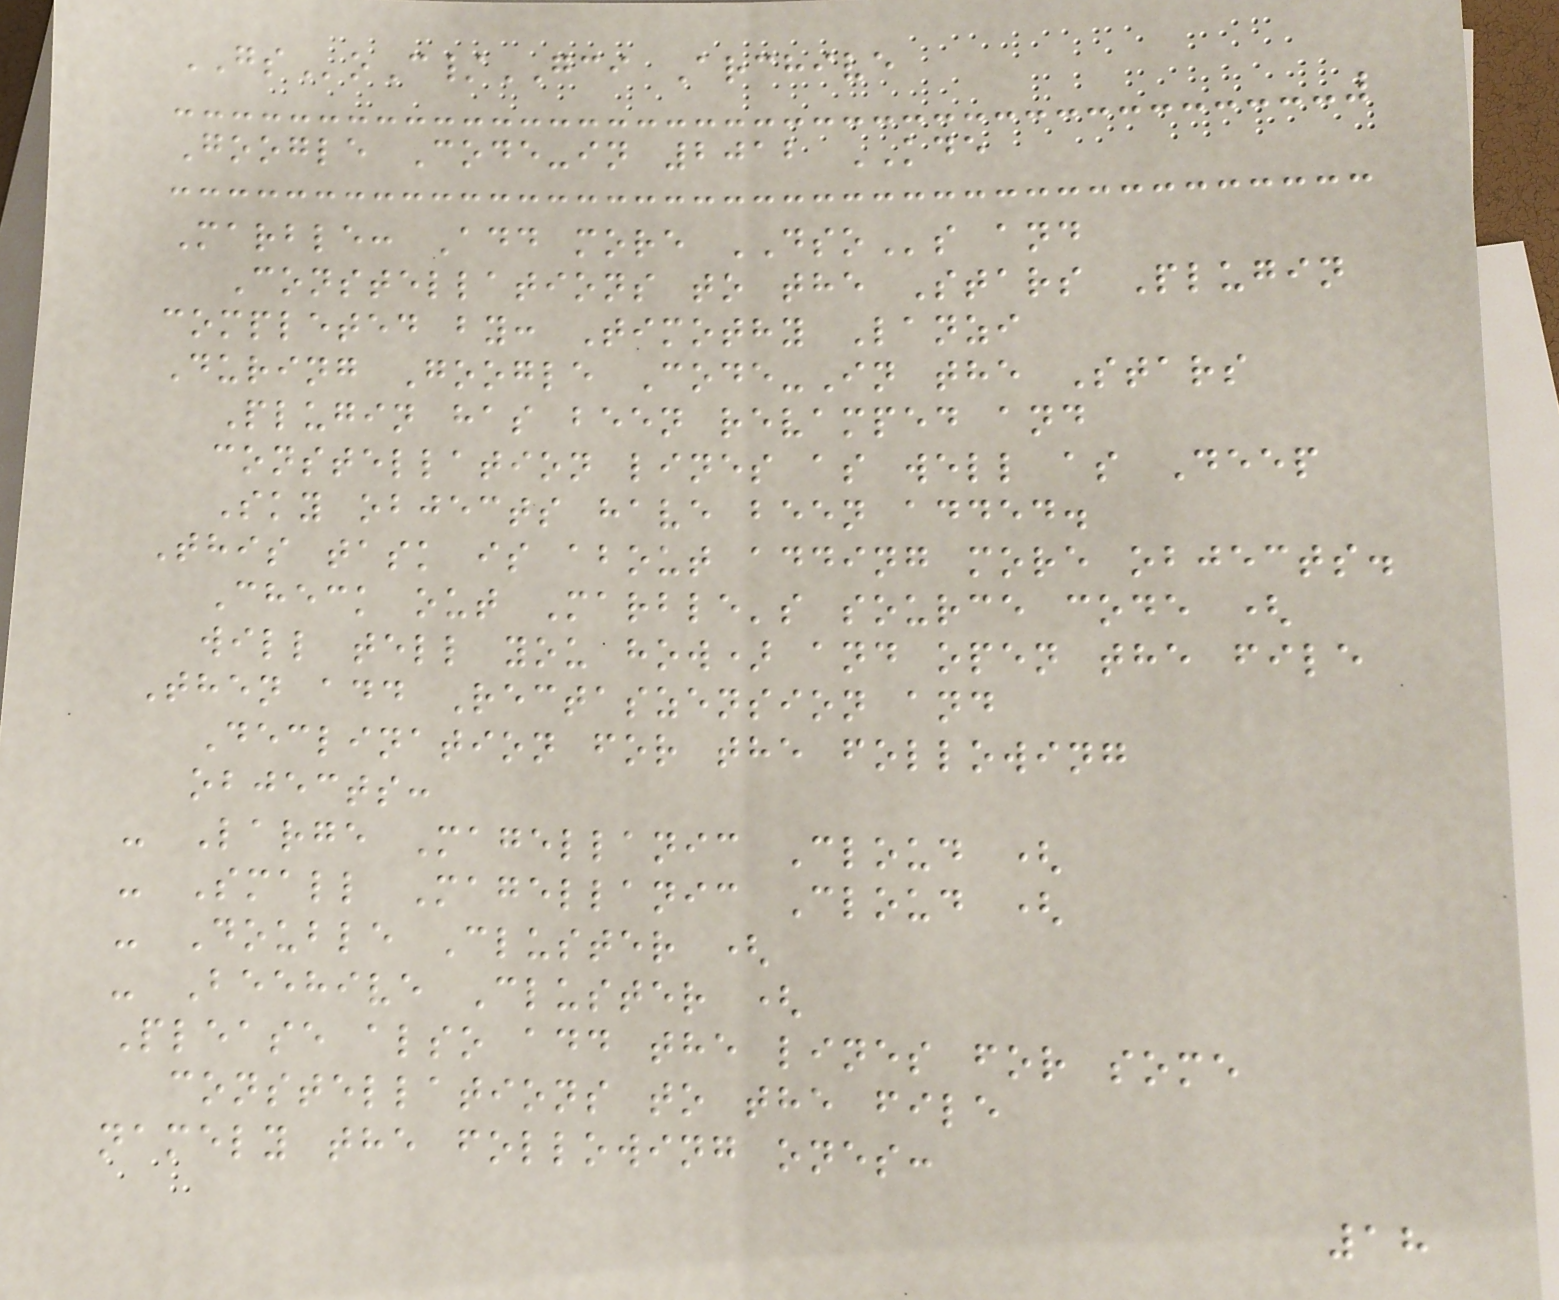GSoC/GCI Archive
Google Code-in 2012 KDE
Marble: Add more DSOs and
Constellations to the Stars Plugin
completed by: Timothy Lanzi
During Google Code-In the Stars
Plugin has been revamped and
constellation lines as well as Deep
Sky objects have been added.
This task is about adding more objects.
Check out Marble's source code (
will tell you how) and open the file
Then add Rectaszension and
Declination for the following
objects:
- Large Magellanic Cloud (
- Small Magellanic Cloud (
- Double Cluster (
- Beehive Cluster (
Please also add the lines for some
constellations to the file
namely the following ones:
18
